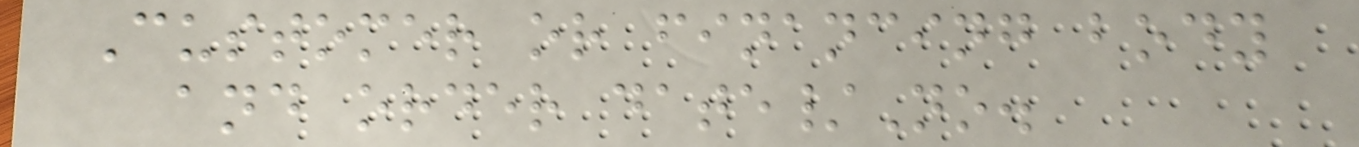Customer or financing body
and order date/No.
